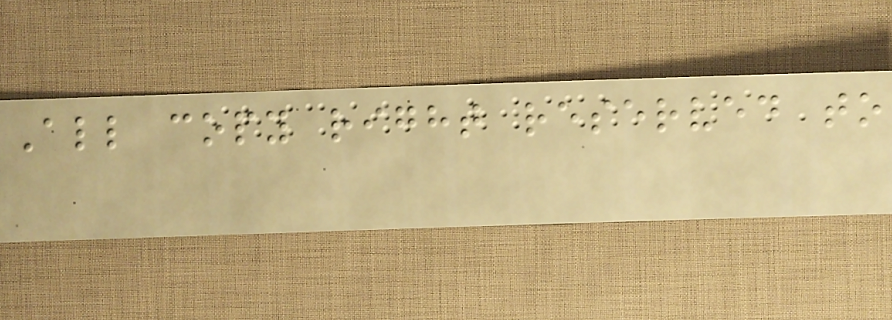All copy right reserved to
